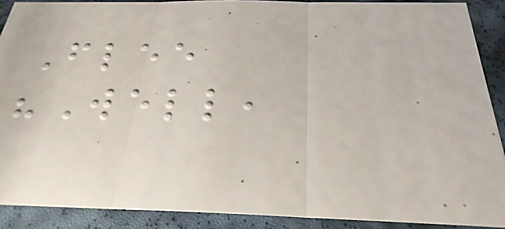Flee
"Well,
